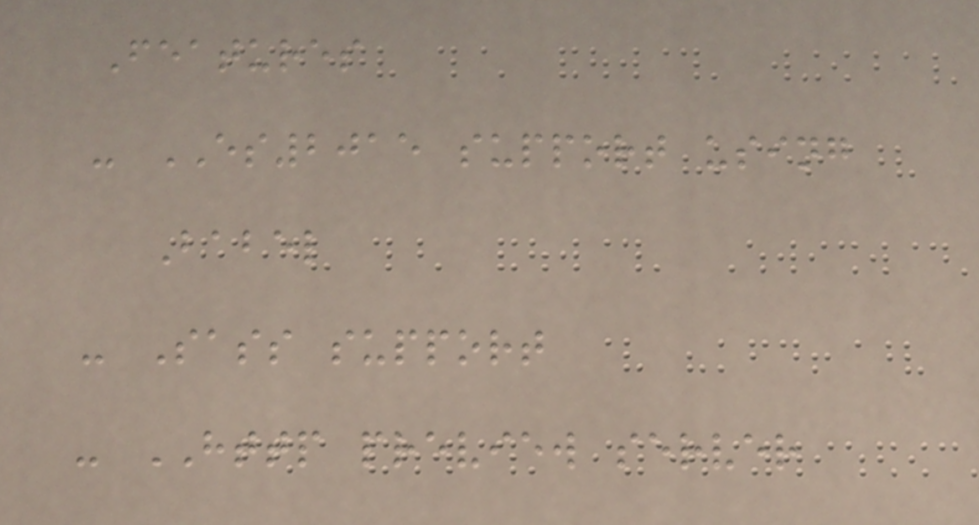Features
- ES2015 support using
Babel
- Sass support
- HTTP preview server
